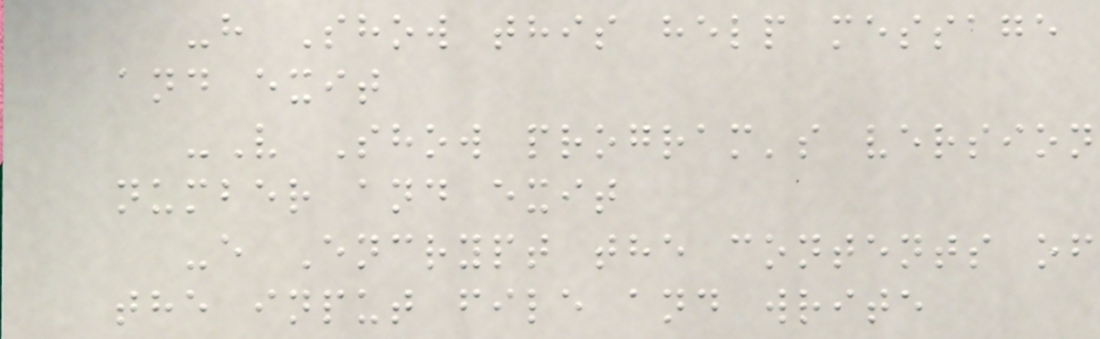-h Show this help message
and exit
-V Show program's version
number and exit
-e Encrypt the contents of
the input file and write
